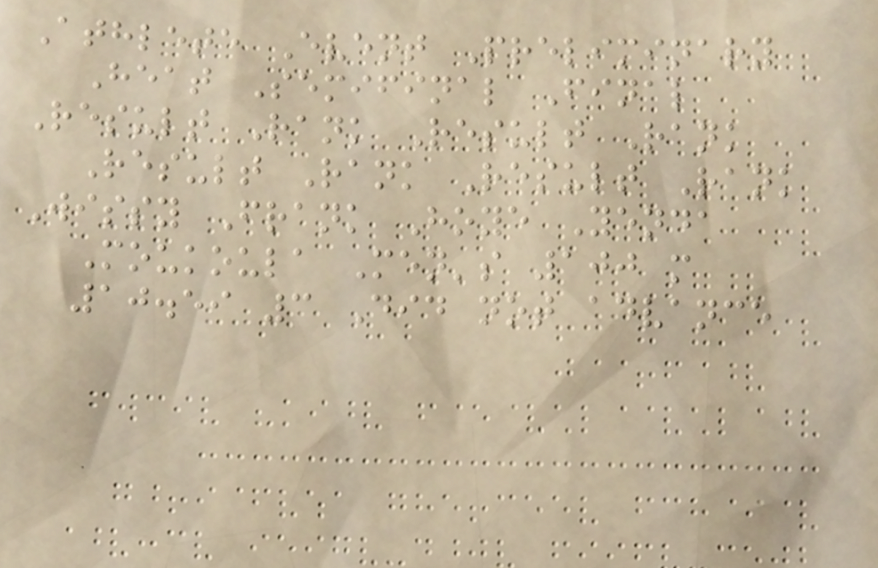Athlete Event Preliminary
Heat Semifinal Final
Result Rank Result Rank
Result Rank Result Rank
Wissy Frank Hoye Yenda
Moukoula Men's 100 m
10.59 3 Did not advance
